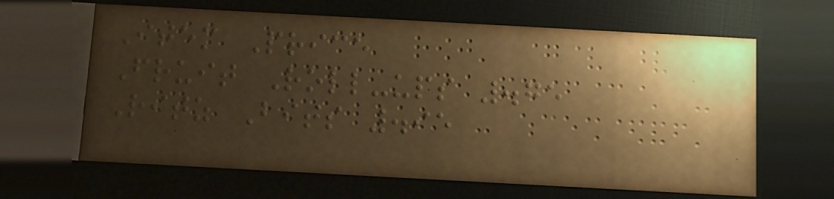Item Price
Fruit Roll-ups .75
Ritz Bits .95
